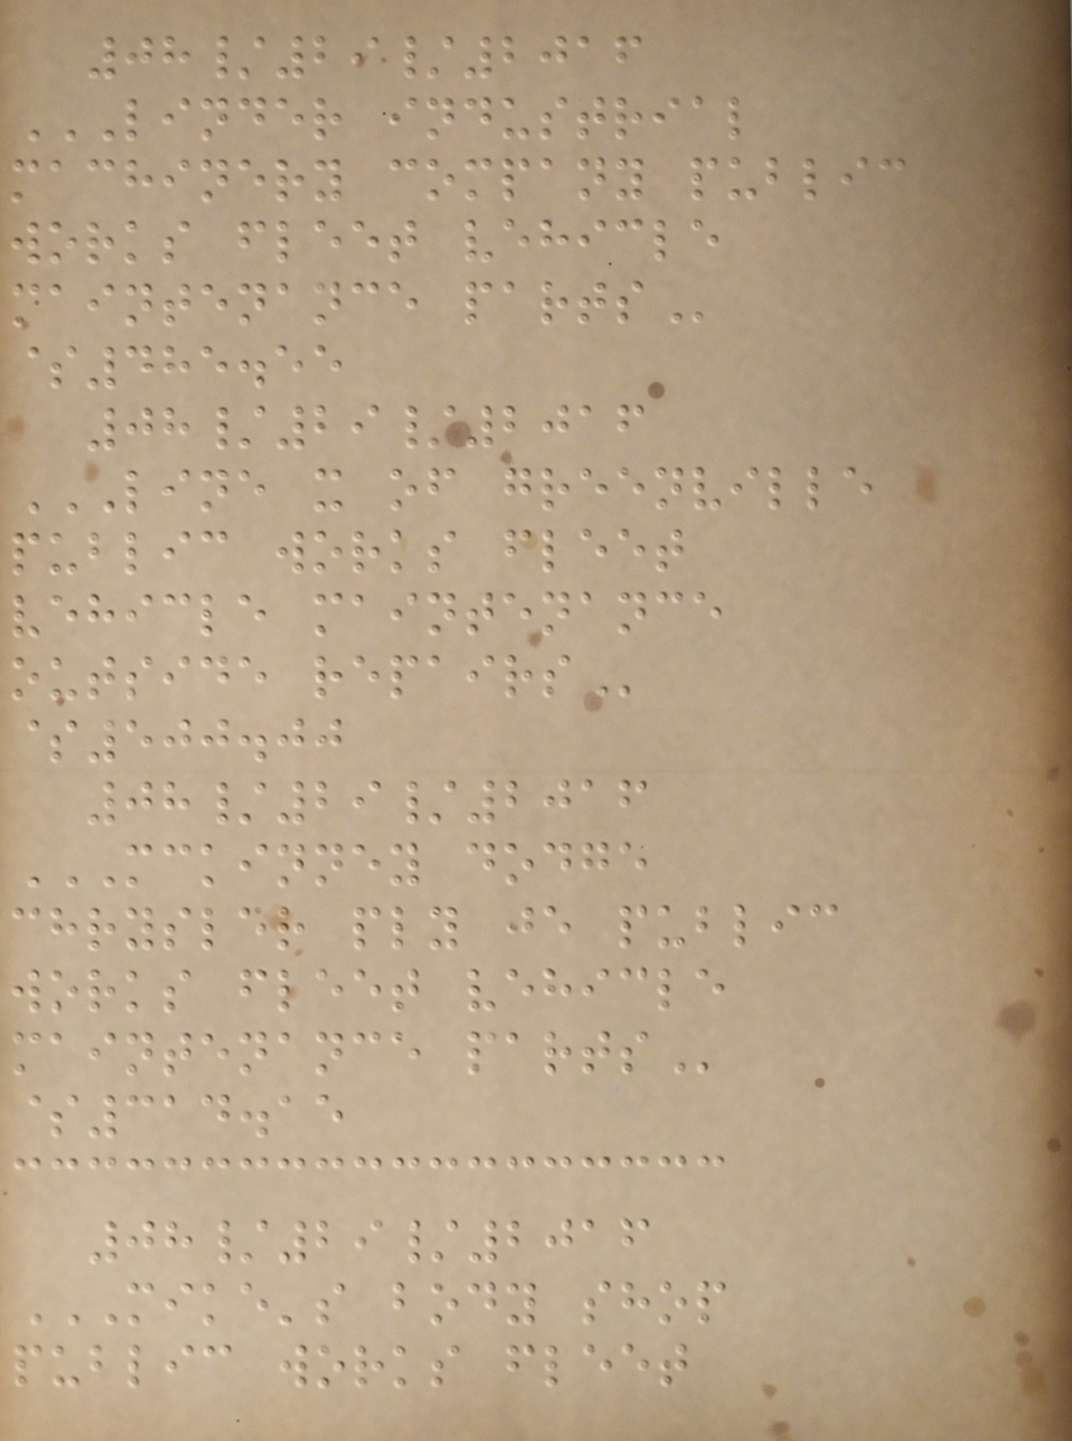08/29/2016
LINDER INDUSTRIAL
MACHINERY COMPANY PUBLIC
WORKS FLEET VEHICLE
MAINTENANCE PARTS
$485.55
08/29/2016
LINE X OF GREENVILLE
PUBLIC WORKS FLEET
VEHICLE MAINTENANCE
OUTSIDE REPAIRS
$500.00
08/29/2016
MCKINNEY DODGE
CHRYSLER PLY JE PUBLIC
WORKS FLEET VEHICLE
MAINTENANCE PARTS
$314.15
08/29/2016
MIKE'S BODY SHOP
PUBLIC WORKS FLEET
